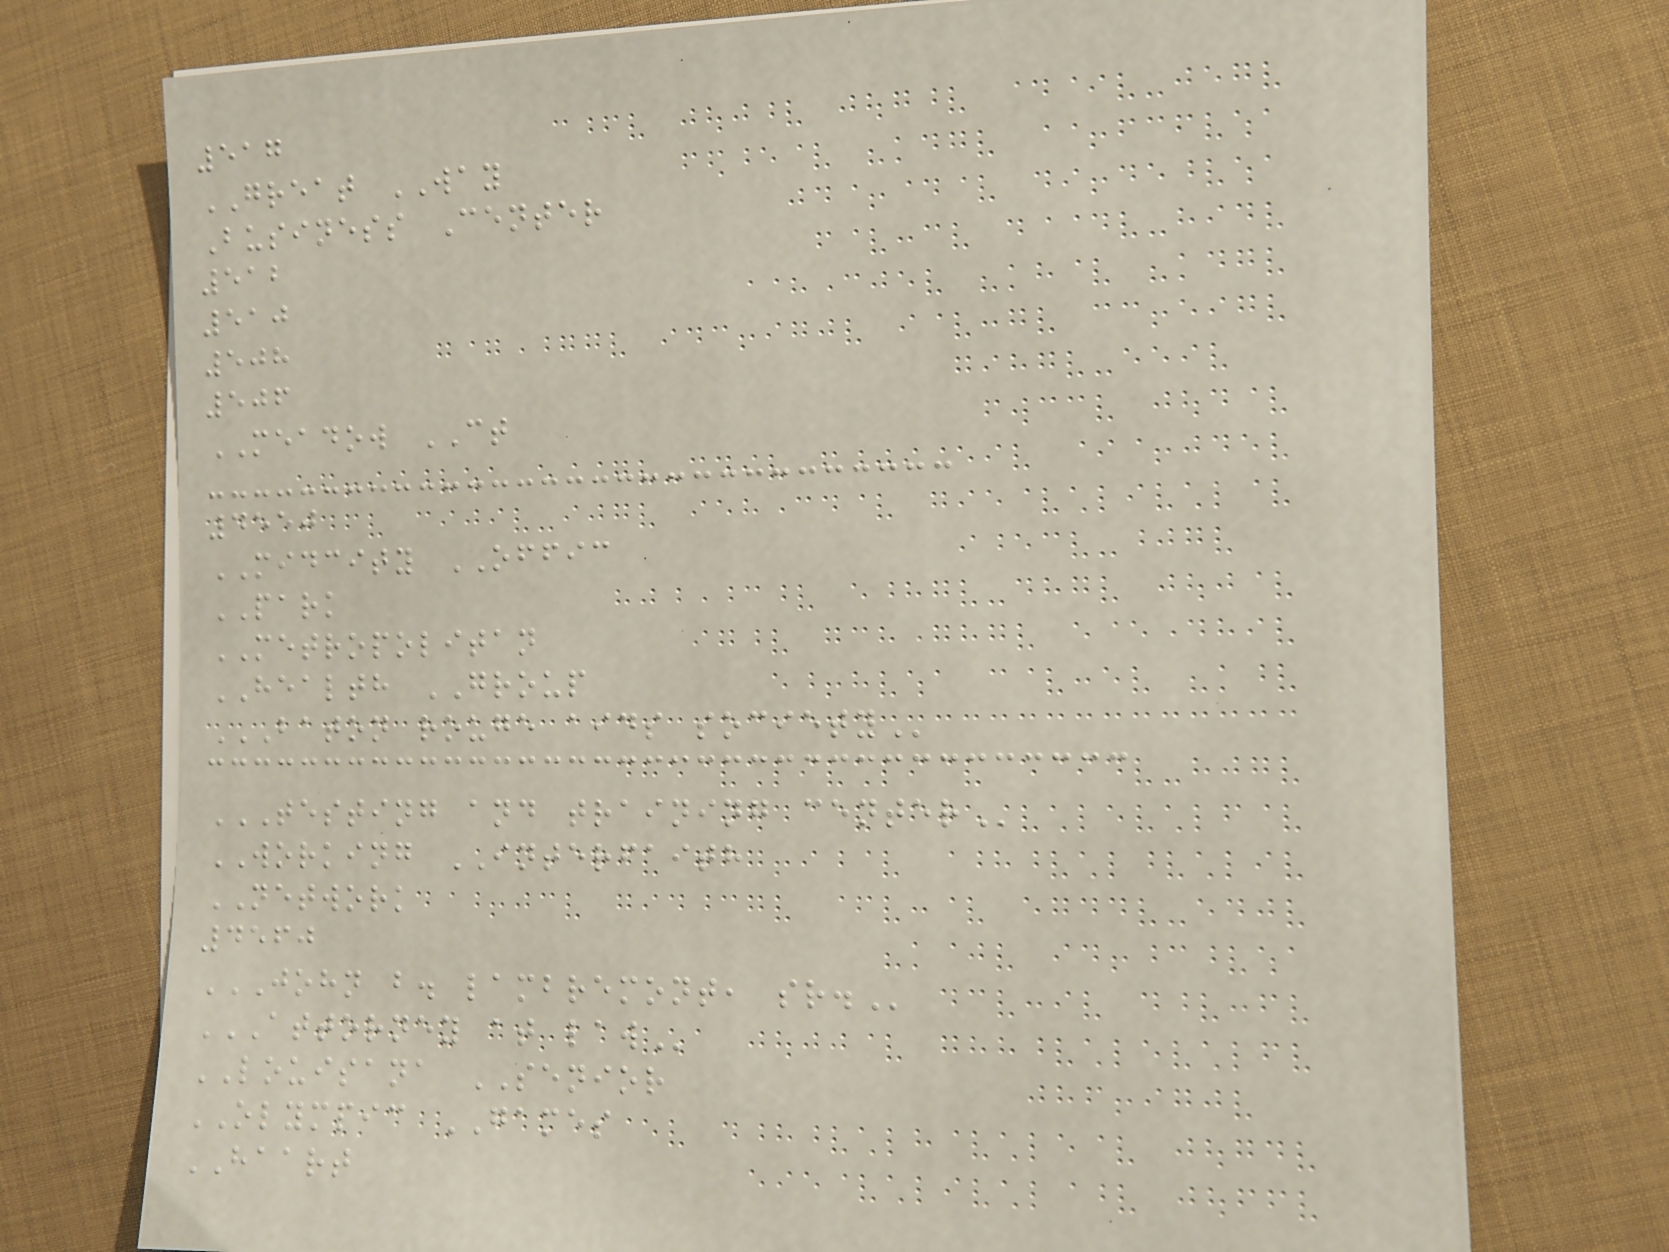517
GREAT WAY
Business Center
512
510
508
506
MEADOW CT
4550
MIDCITY OFFIC
PARK
METROPOLITAN
HEALTH GROUP
BATON ROUGE AIDS SOCIETY
TESTING AND TRAINING CENTER
WORKING INTERFAITH
NETWORK
4560
JOHN B. LAMBREMONT, SR.
ATTORNEY AT LAW
LOUISANA SENIOR
OLYMPIC GAMES
HAART
